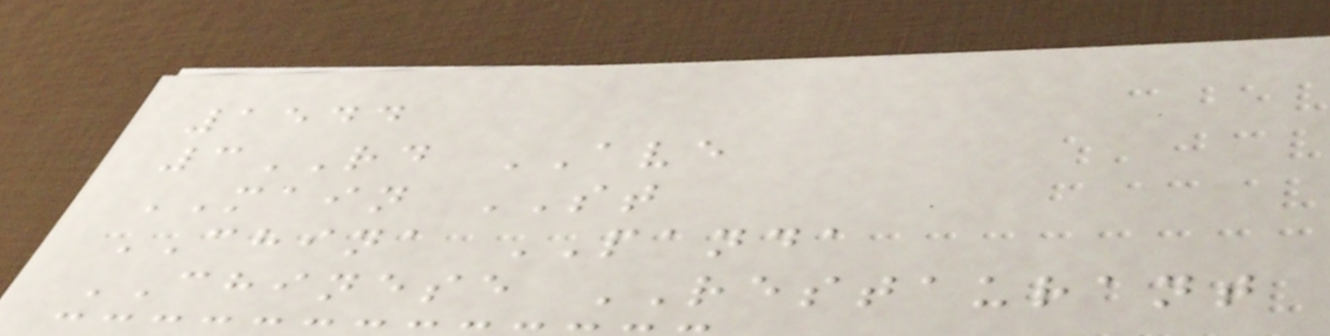1544
3RD AVE
MAIN ST
CHINA PANDA
CHINESE RESTAURANT
